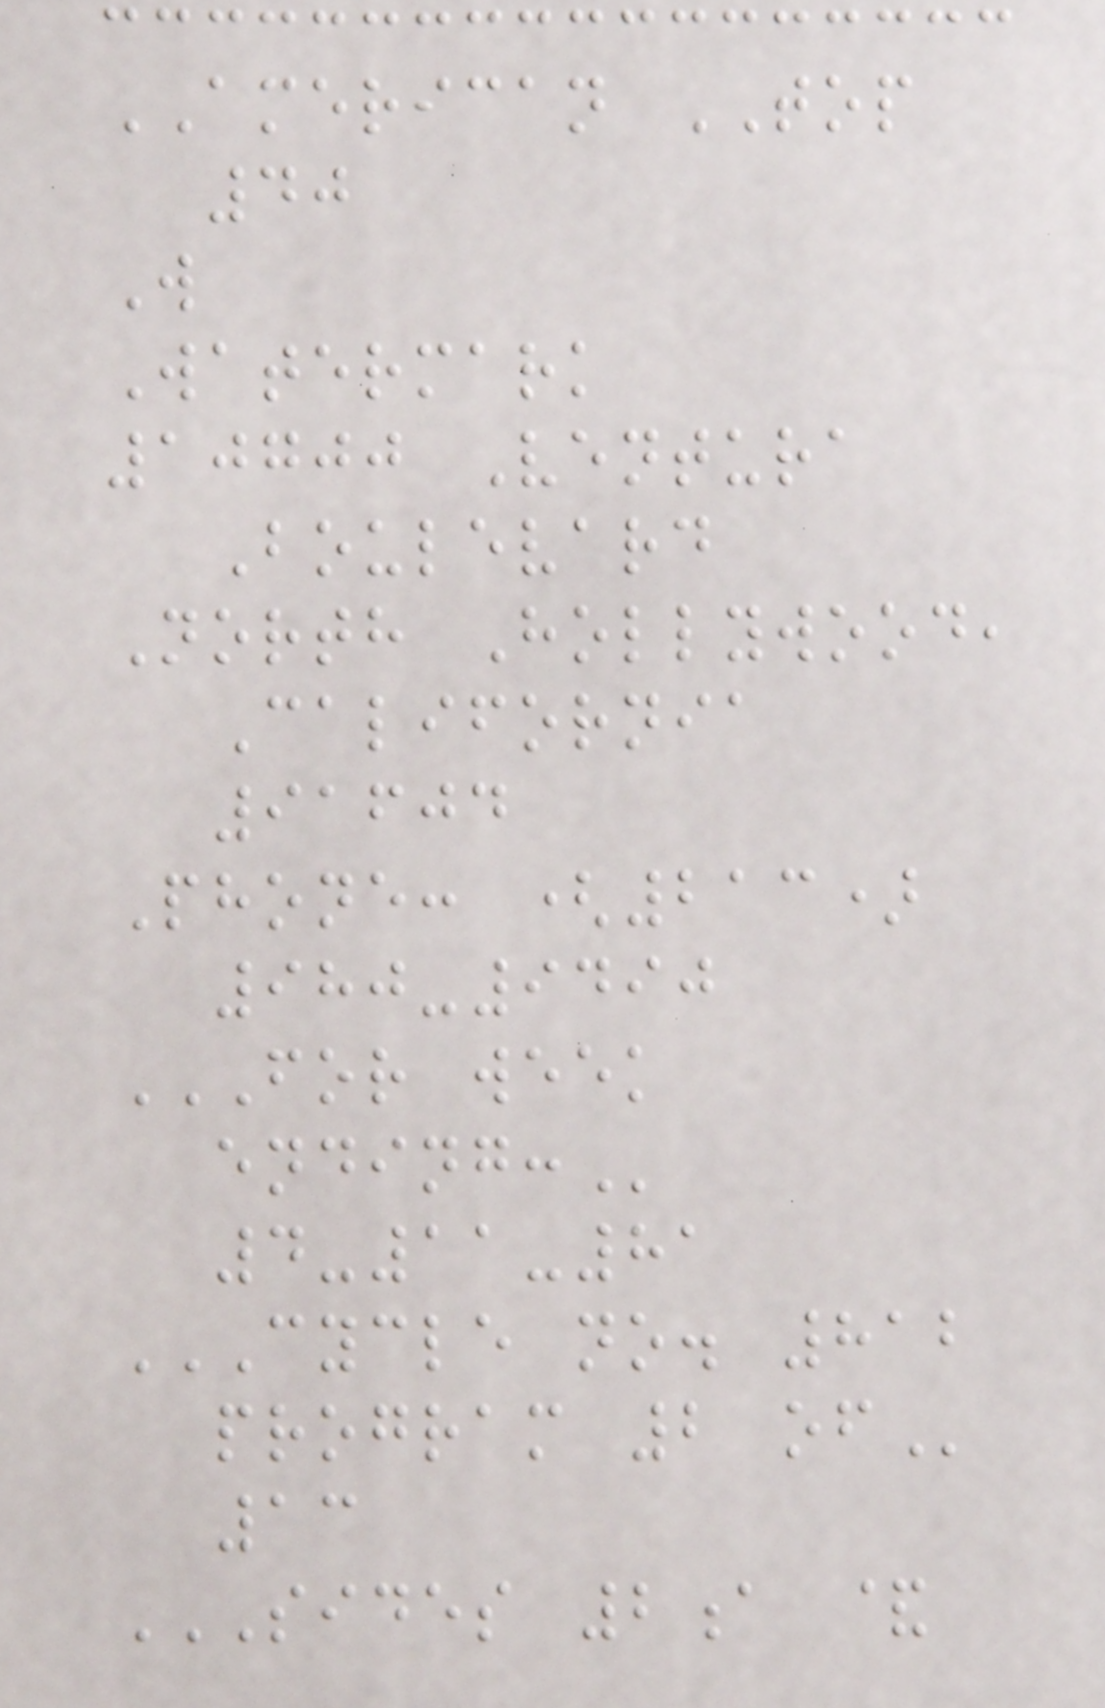AMERICAN TOP
40
W
Watermark
10700 Ventura
Boulevard
North Hollywood,
California
91604
Phone: (213)
980-9490
FOR WEEK
ENDING:
4-11-81
CYCLE NO. 812
PROGRAM 2 OF
13
SIDES 2A &
